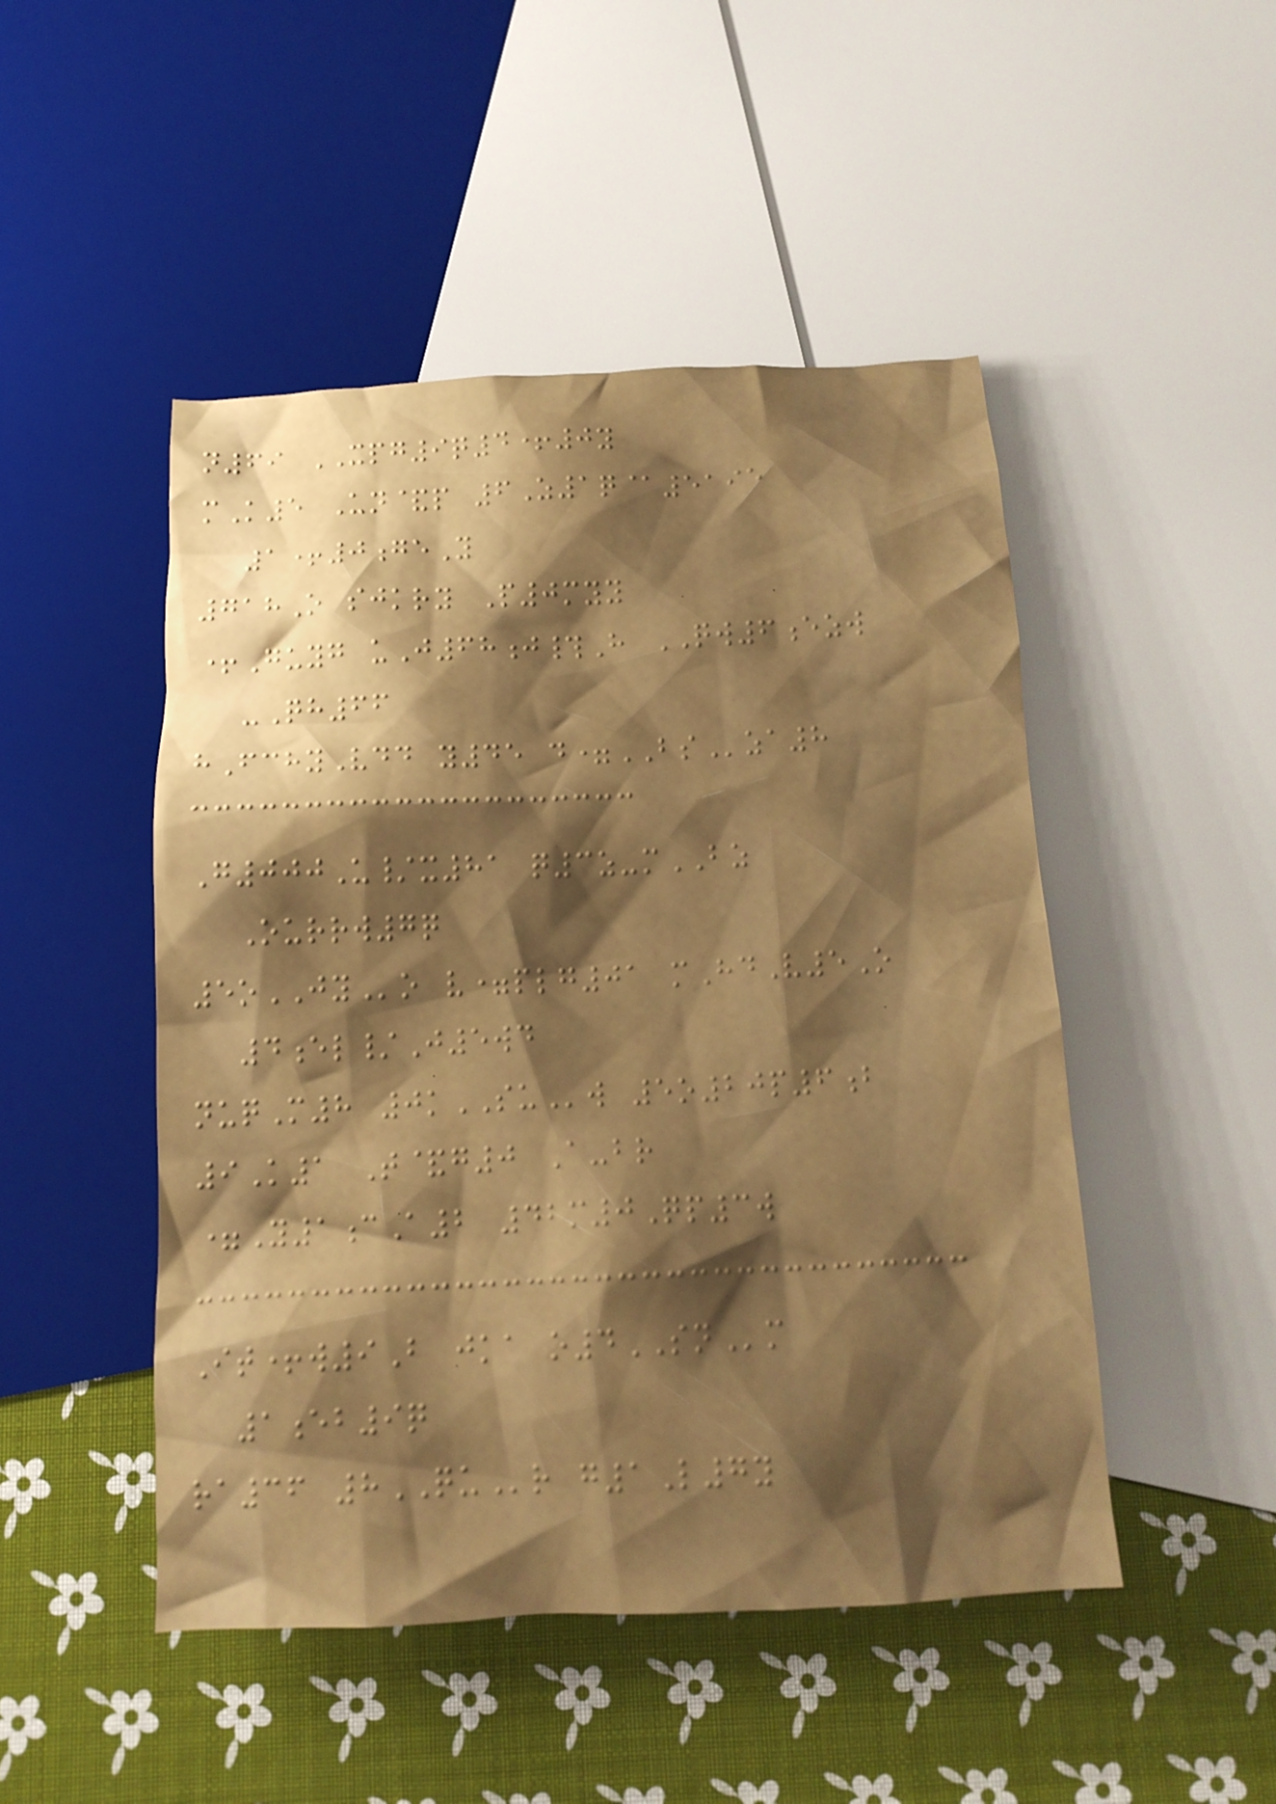n69 XPG9q4+0y
mK5 Un&p 6Z1q@5195
1+0geY
718O sjkry P0myy
+Guyg uJ68j#H QW6ezw
-Qh66
hFchyVdd y45 d=BSza8
G000U/x81 q3z-mBZ
Ourrw7q
5oJYo v=plg01 mHdV5O
4el/J5wd
nuqM8 0kSUw 5o20p6b
9K1 T&g0 A-br
=Y1cA2 42m0Qp3w
It+w9B jka o4SNm
1eb9q
ra36 8QUr g1L7y
